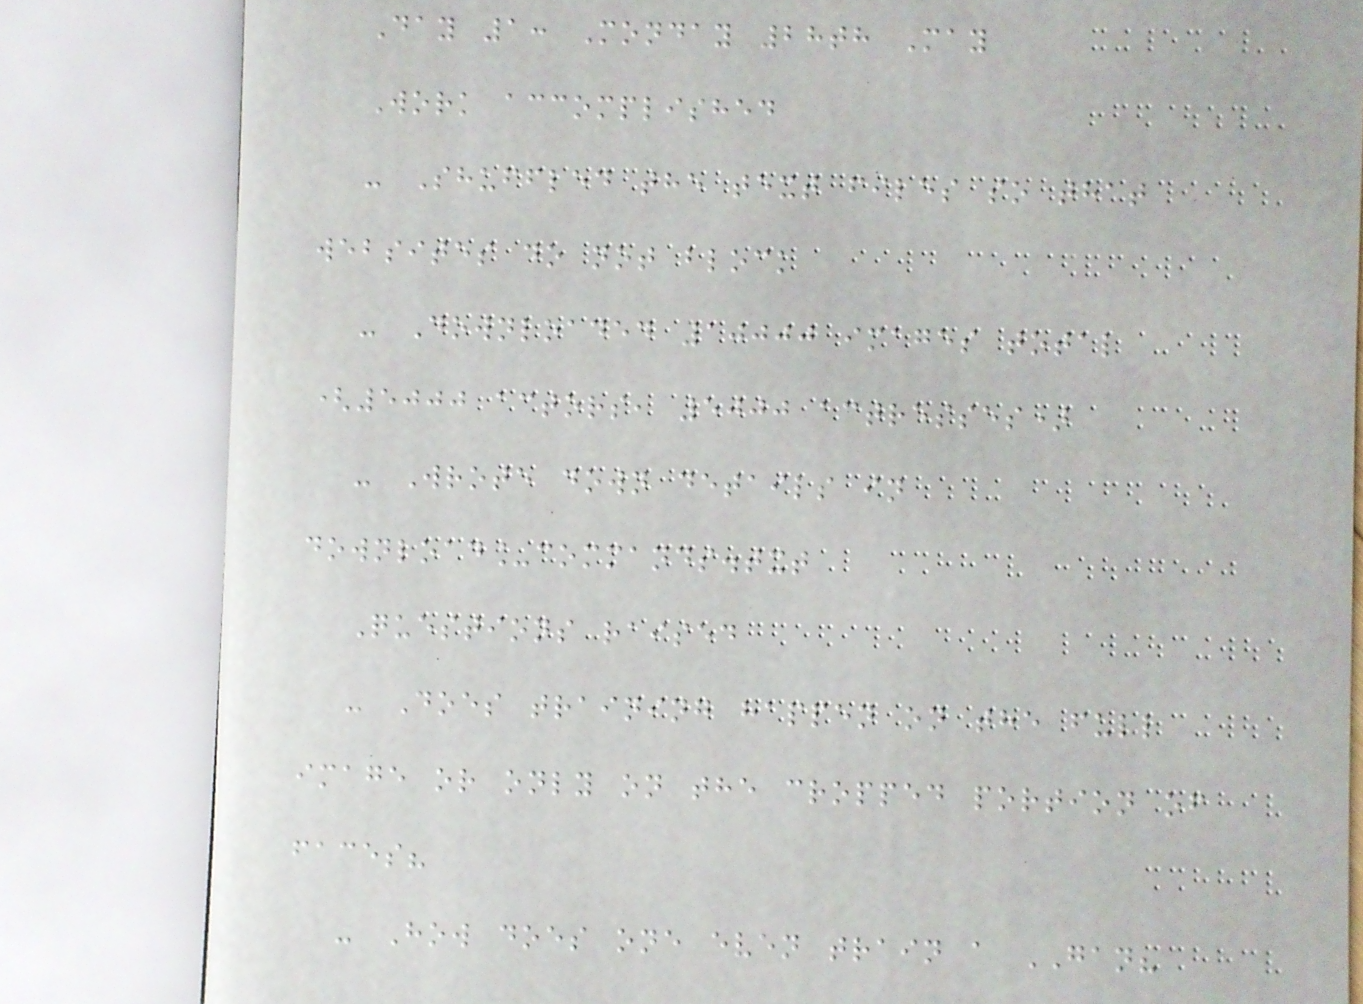Day 1: Monday 28th May
Work accomplished
- Shuffled the text files so that
websites do not block
- Downloaded 10000 images total
(5000 actors, 5000 actresses)
- Wrote down details in
download_commands.txt
Questions raised
- Does training happen on the full
image or only on the cropped portion of
faces?
- How does one even train a GAN?
